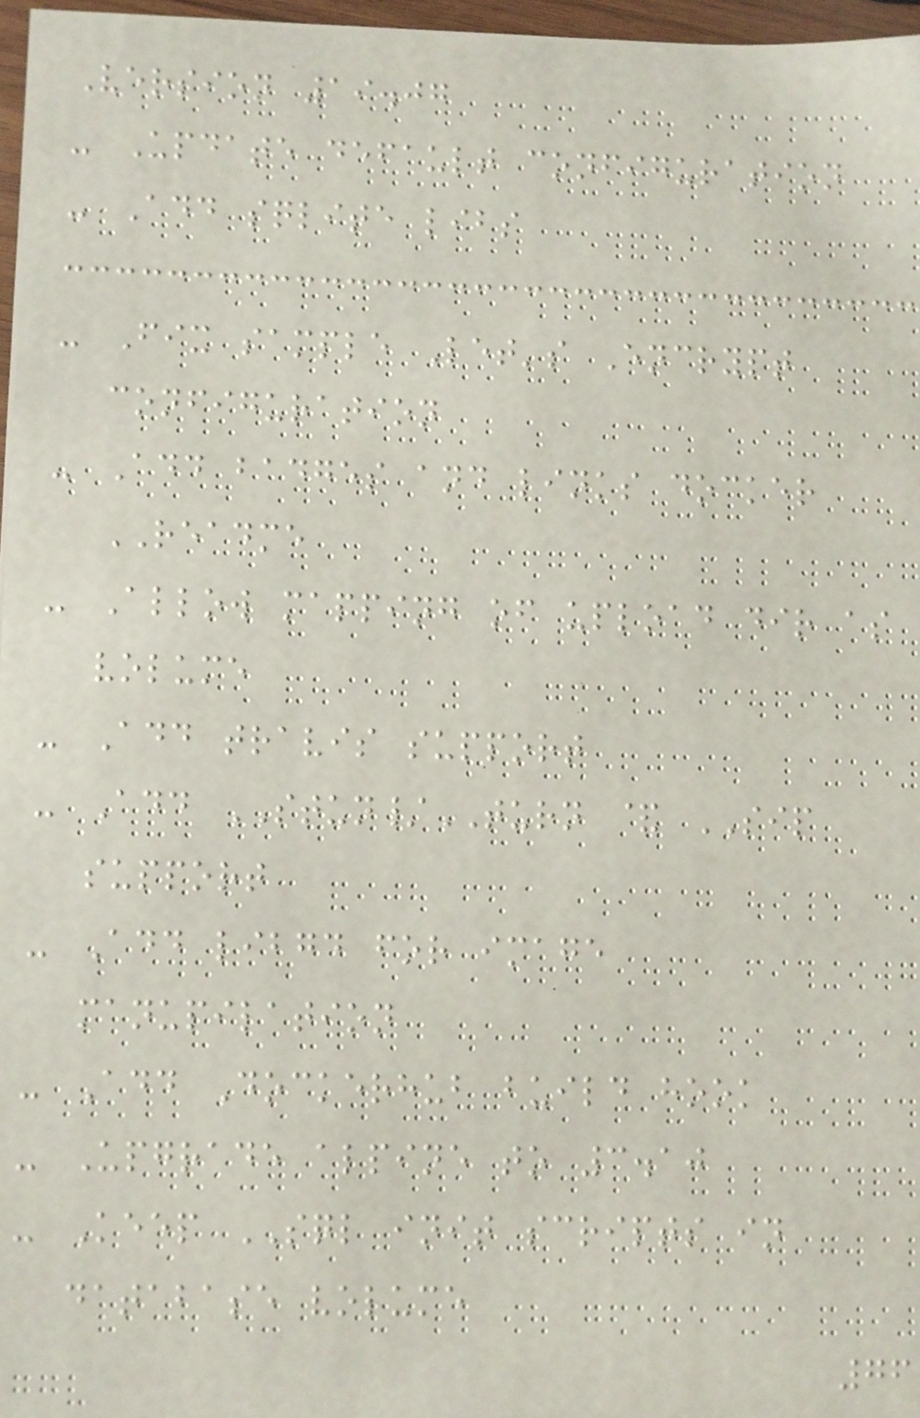Version 19.07
- Update default configuration
- Add sqlite libs
- Fix sample Let's Encrypt
configuration
- Add badges and links docker
README
- Allow mapping of upload dir as
volume
- Add travis support
- Add STUN/TURN & SIP
support
- Add libgd for image
manupilation
- Add Dockerhub build hook
- Upgrade alpine to 3.10
- Keep SQL init scripts in
database volume
76
